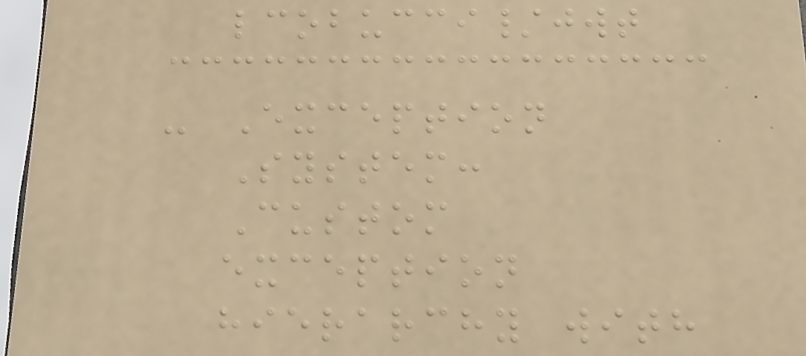lcobucci/jwt
- Exception
System:
Custom
exception
hierarchy with
